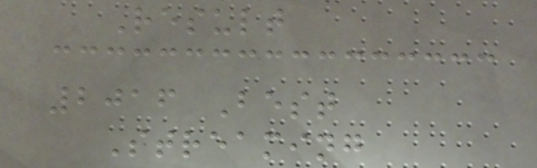Result
2016 Best
Streaming
